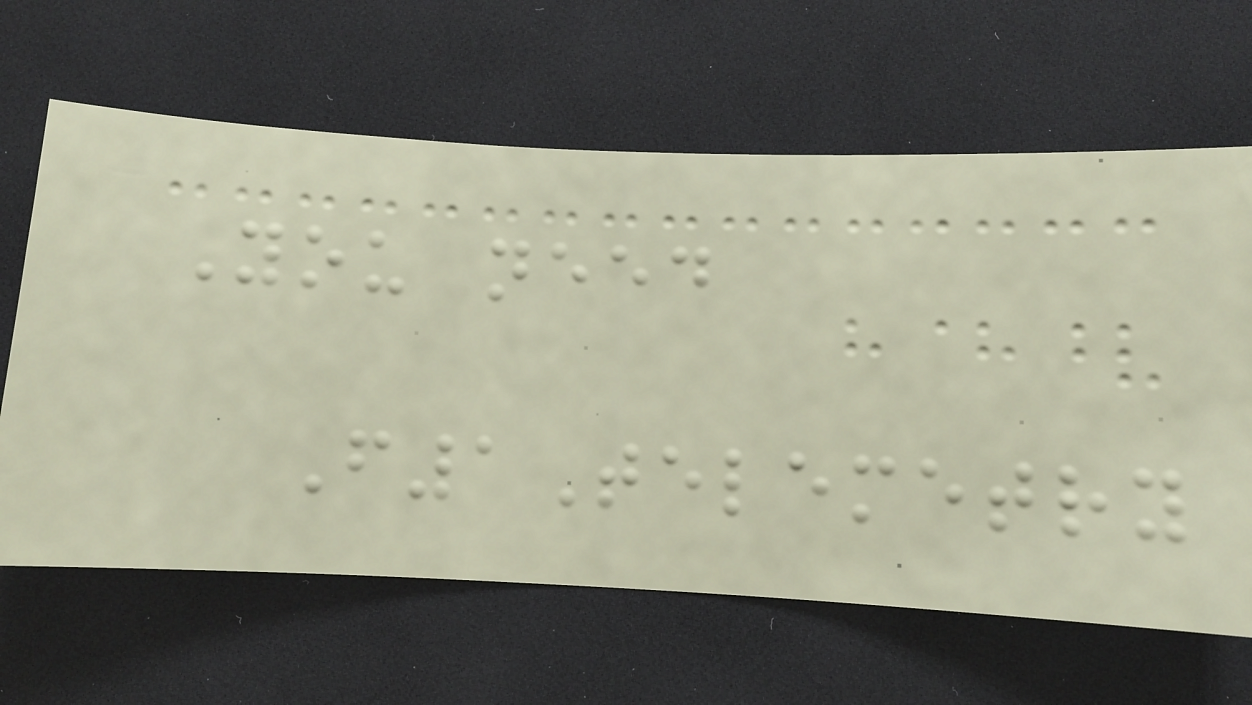You need
F1Telemetry
